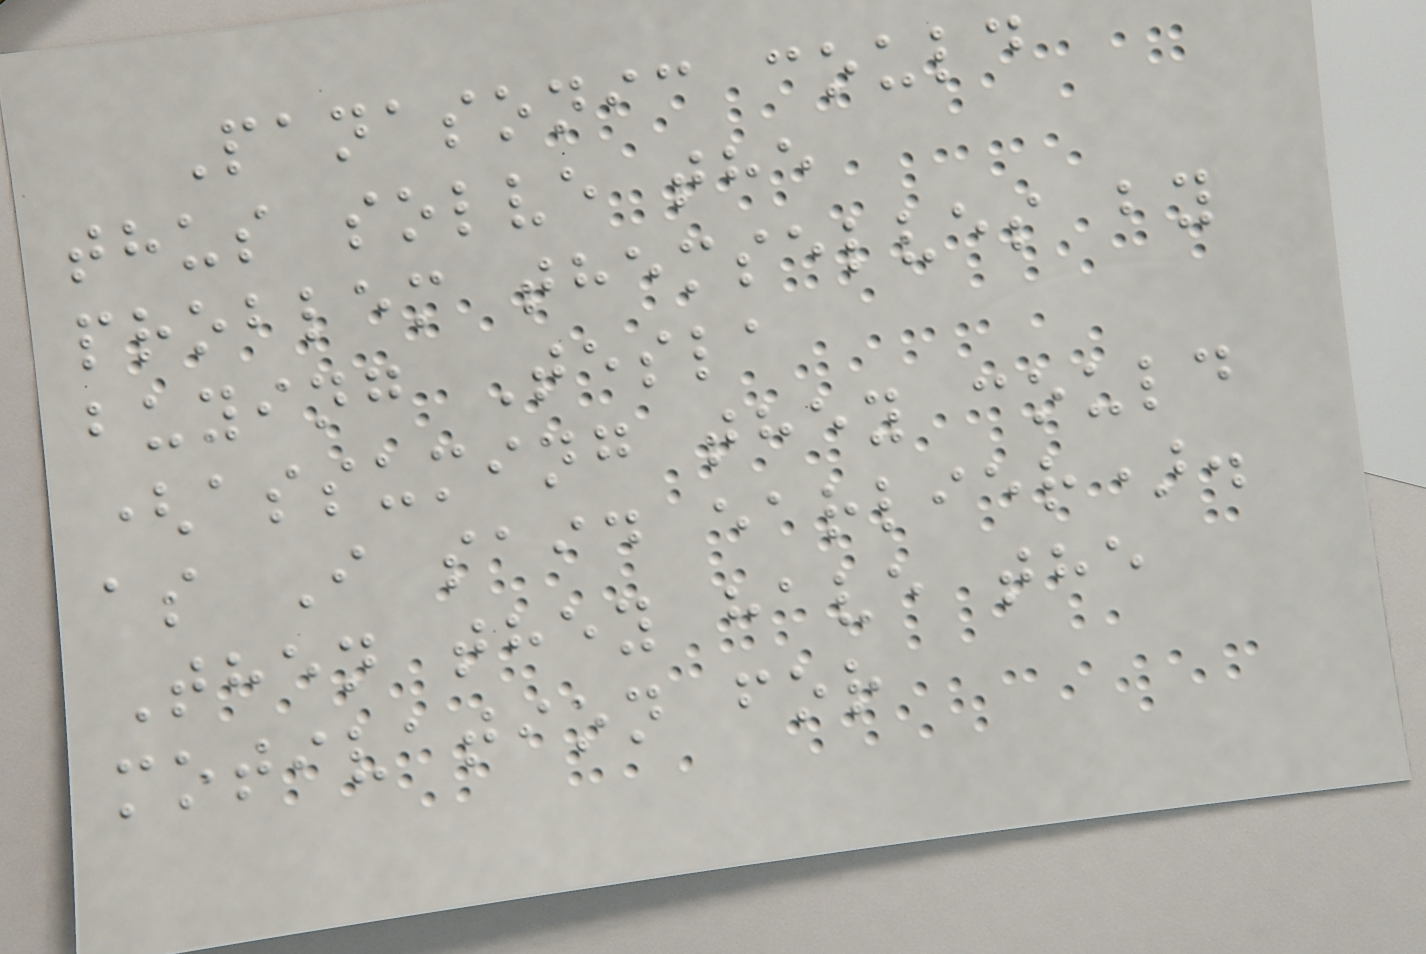Panasonic could
thus solve the
problem themselves by
buying Tesla
(assuming they could
as I said earlier).
Then they have the
motivation for
